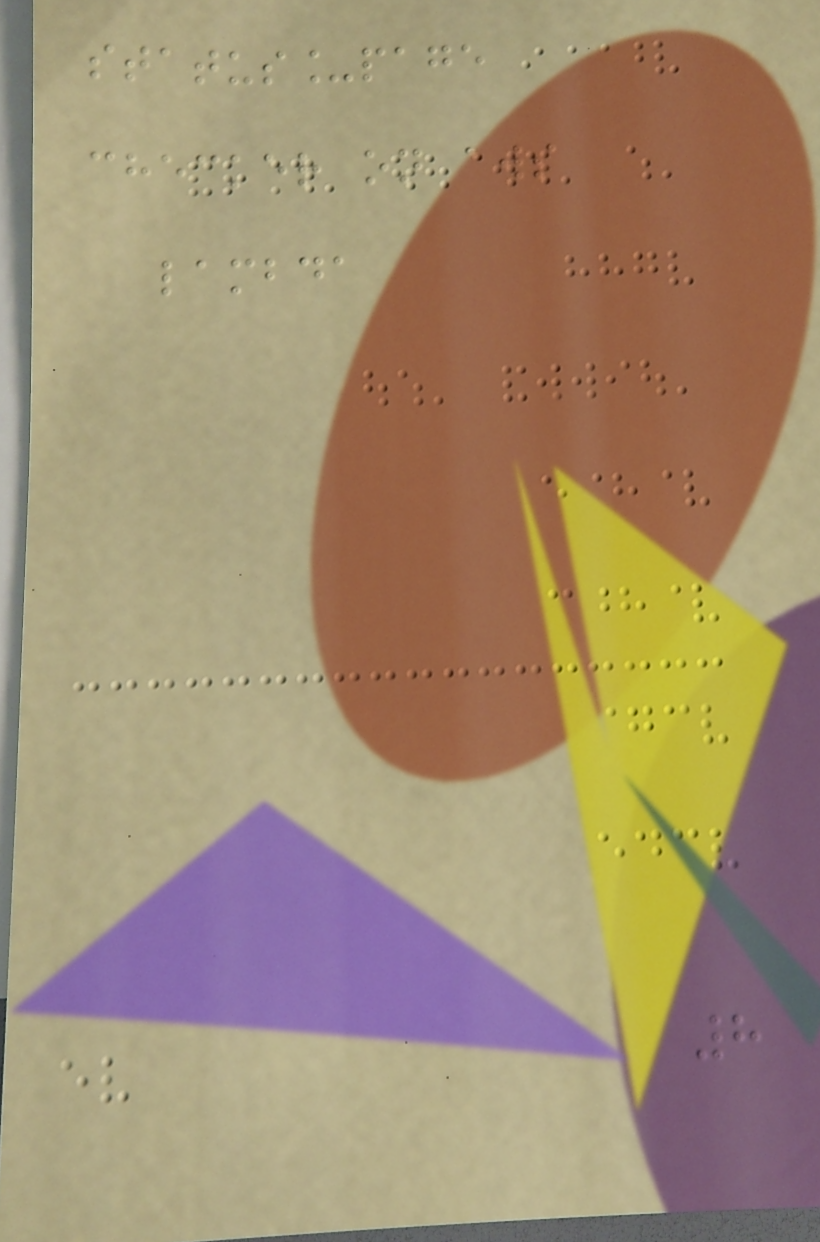status_page
checker on aws
lambda
8
